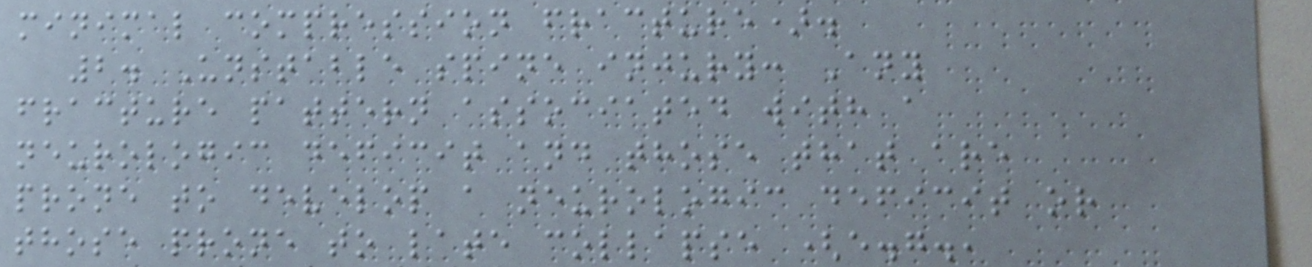minimal compression fracture).
2. Unstable spine injury: Any
fracture pattern associated with a
neurologic deficit and those that are
prone to develop a neurologic deficit or
those prone to late collapse (e.g.,
